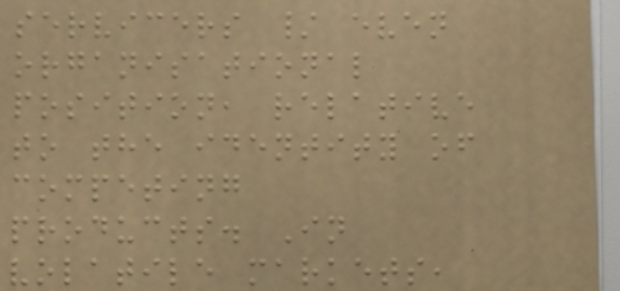servicers / even
organisational
position, relative
to the identity of
competing
products. In
volatile markets,
